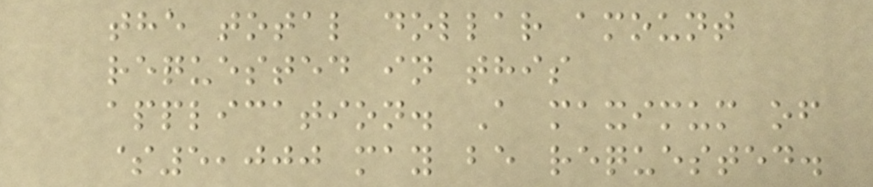the total dollar amount
requested in this
application. A maximum of
$5,000 may be requested.
